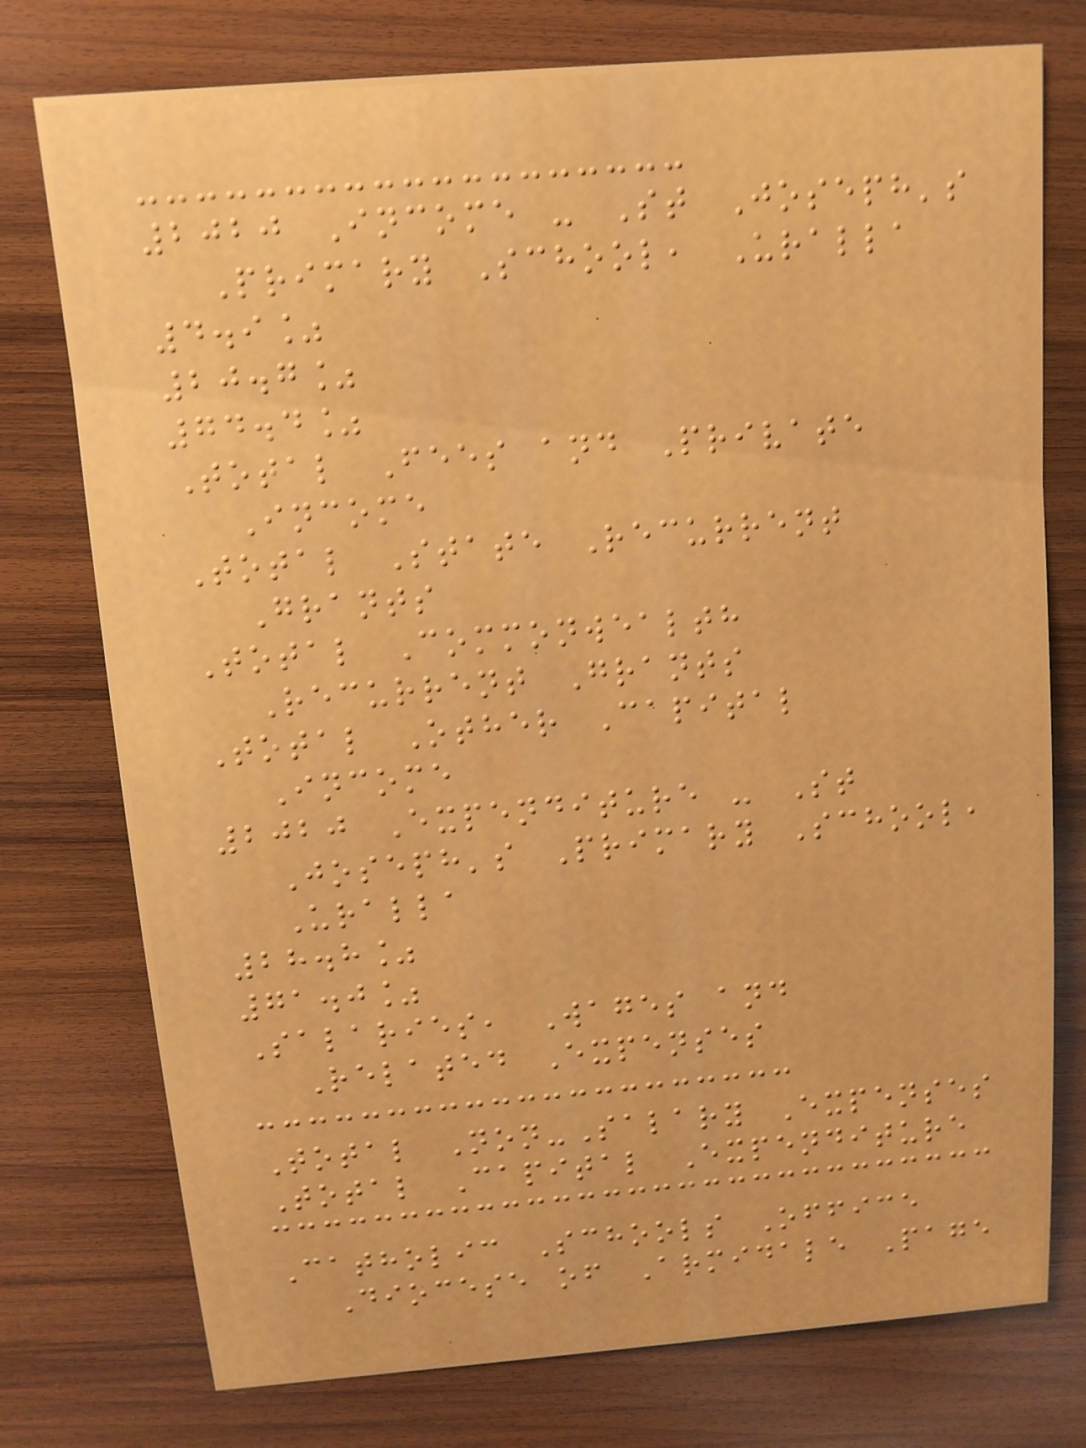2020 Income - St Joseph's
Primary School, Uralla
4.9%
20.7%
74.4%
Total Fees and Private
Income
Total State Recurrent
Grants
Total Commonwealth
Recurrent Grants
Total Other Capital
Income
2020 Expenditure - St
Joseph's Primary School,
Uralla
28.8%
71.0%
Salaries, Wages and
Related Expenses
Total Non-Salary Expenses
Total Capital Expenditure
Catholic Schools Office
Diocese of Armidale Page
